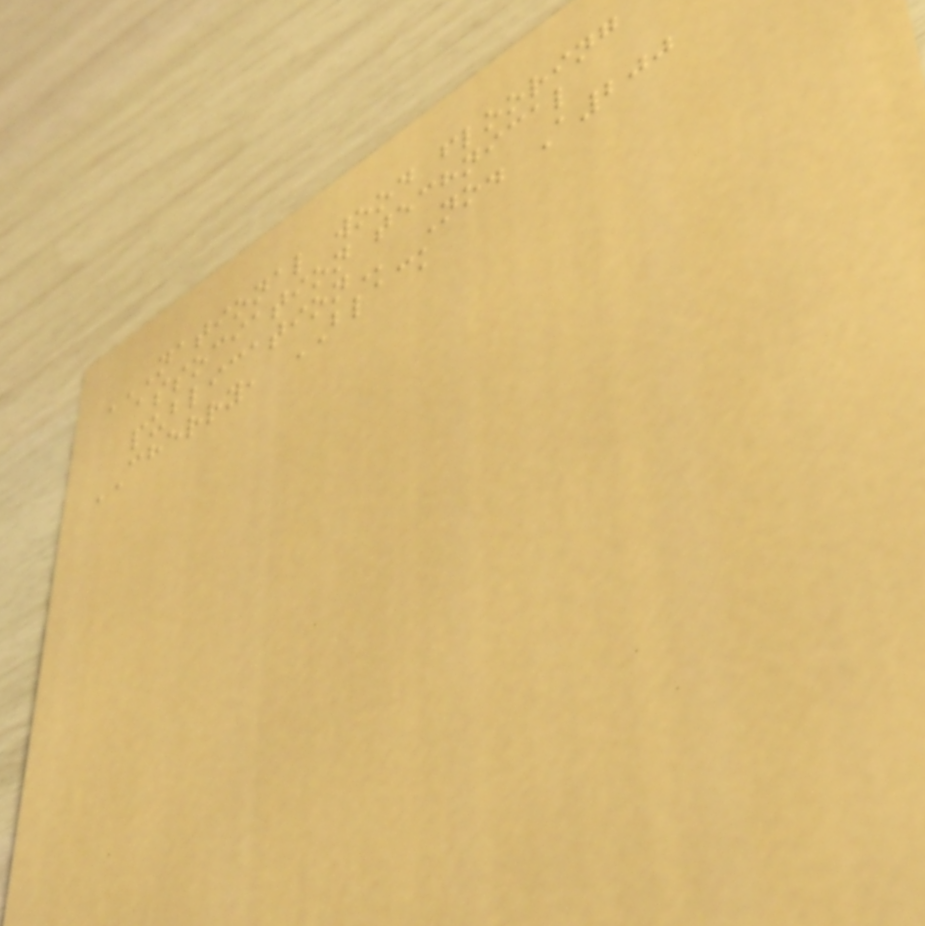NATIONAL WOOD FLOORING
ASSOCIATION TECHNICAL
PUBLICATION No. A200
CHERRY, BLACK
